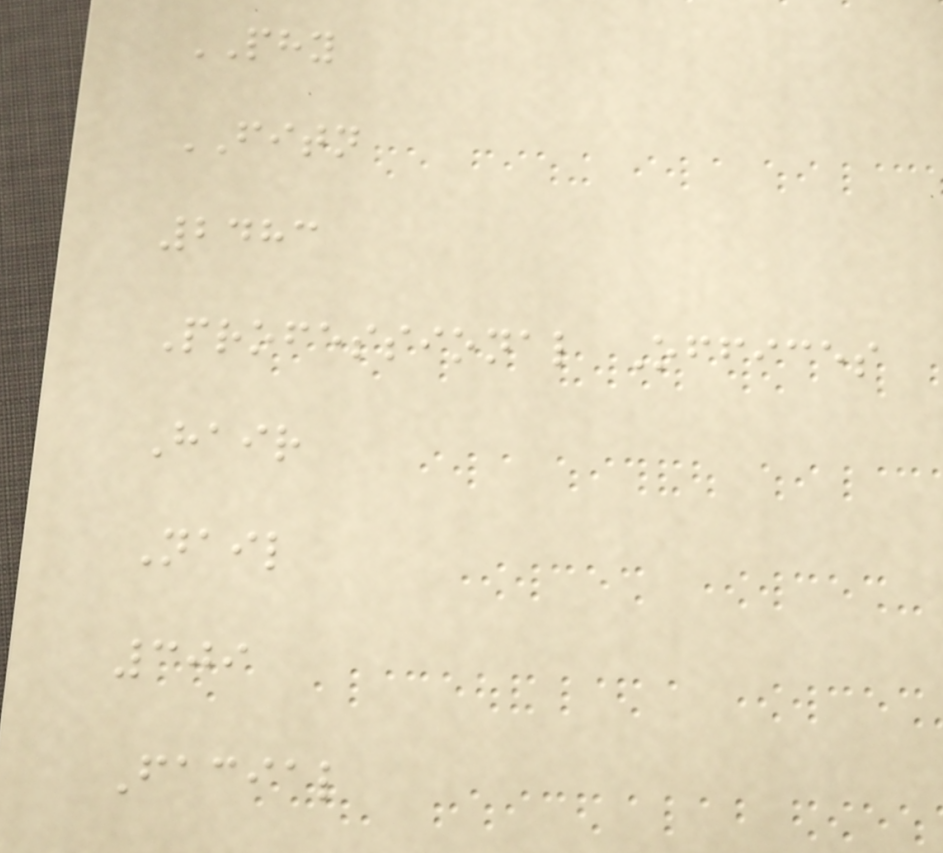PHY
FITN
2483
Professional Offices
Hair
Nail
309
Facial
